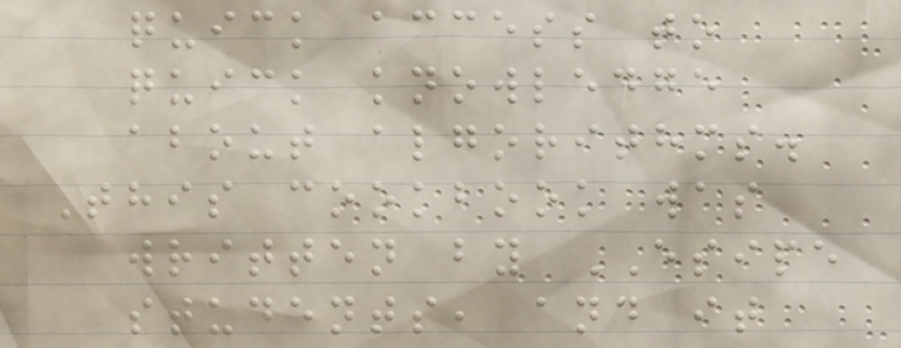quick access to
quick knowledge
about algorithms.
This cookbook was
written by ESIPE
students, and it
